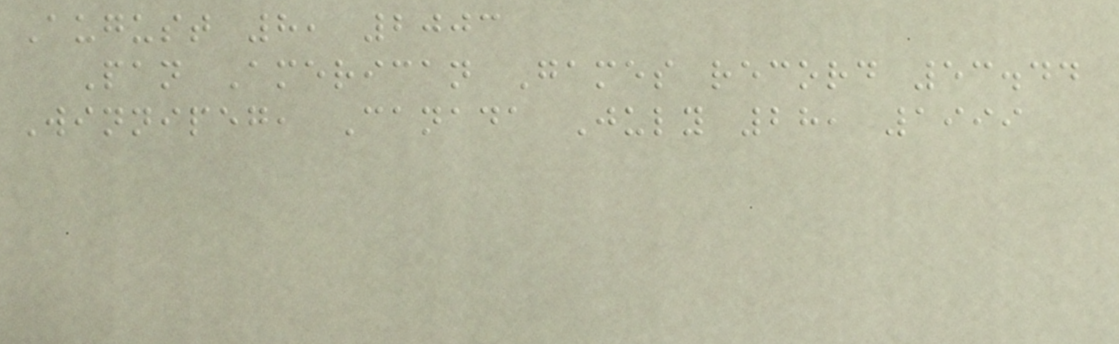August 8, 2003
Pan American Games record 53.44
Winnipeg, Canada July 28, 1999
